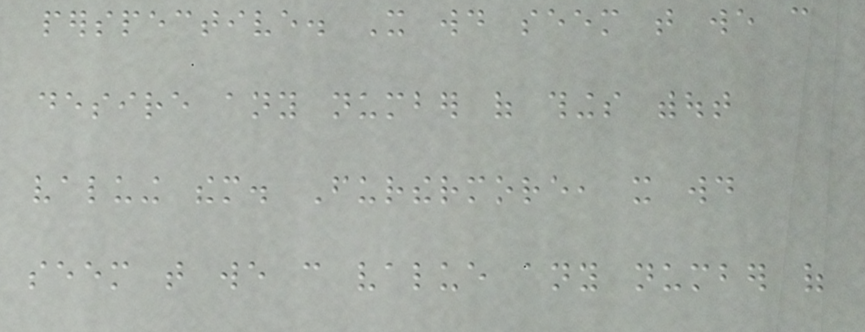perspective. It would seem that we can
desire any number of things without
valuing them. Furthermore, it would
seem that we can value any number of
